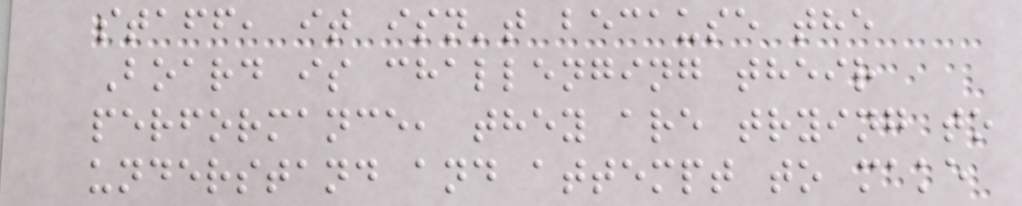staff, it isn't because the
Board is challenging their
performance, they are trying to
understand and attempt to make
